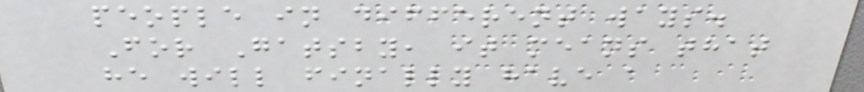people in different ways.
For Gatsby, it means that
he will finally have a
